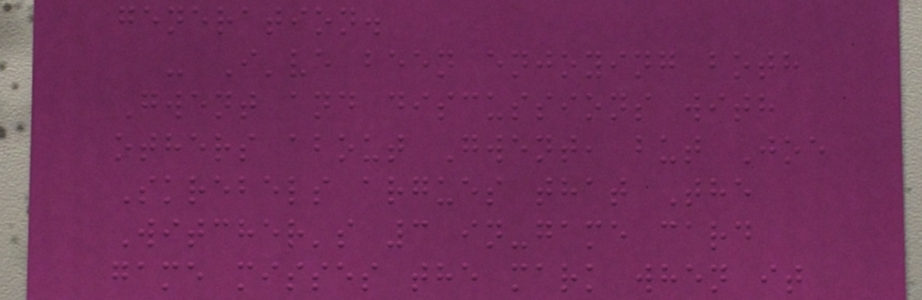generation.
- I've been enjoying both
Gwent and discussions with
others about Gwent, but Joe
Skrebels argues that The
Witcher's 3 in-game card
game misses the mark when it
